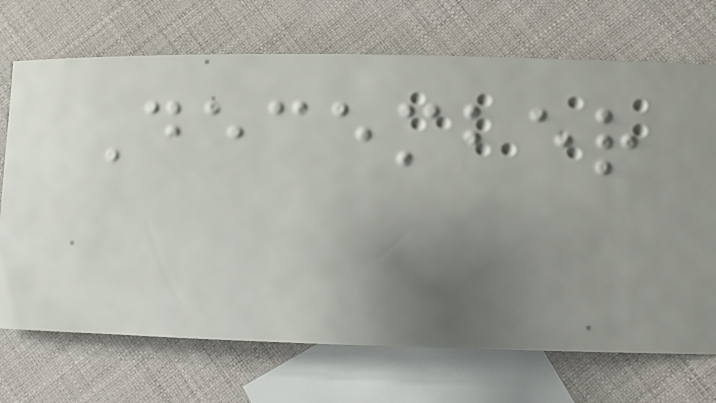December
